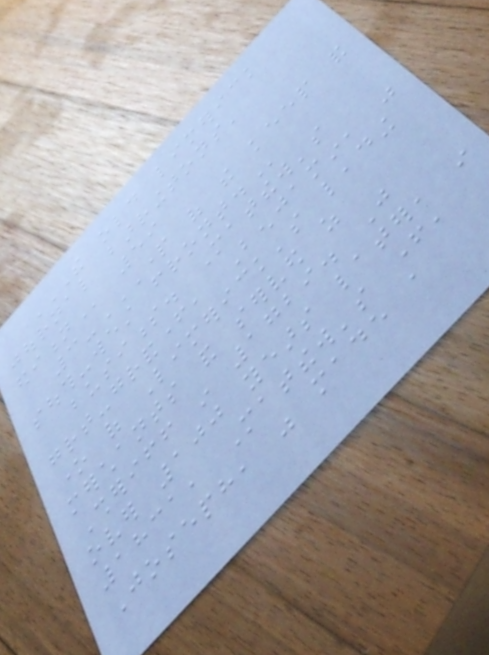THE OLD LIMERICK
JOURNAL BARRINGTONS'
EDITION 59
3-PART OF THE KEEP AND
SOUTH-WEST FRONT.
business. Matthew's
great-grandfather, Benjamin, was
one of Limerick's leading
merchants and served as
Sheriff in 1729. Just
over 100 years later, in
1831, Matthew's father,
Joseph, was made a
